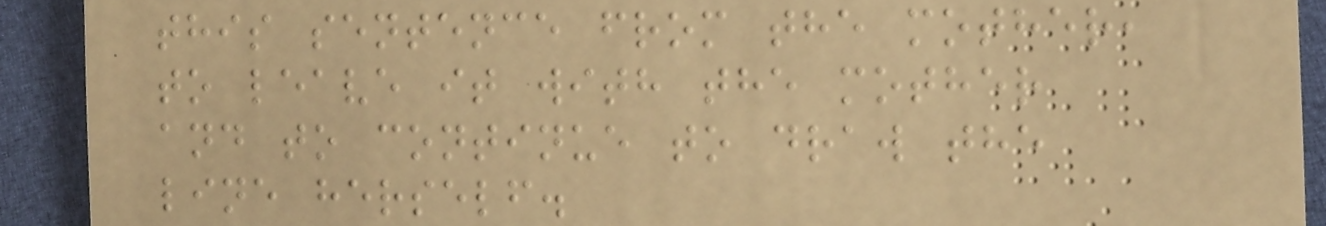this sentence from the mother,
to leave it with the mother
and to continue to draw the
line herself.
